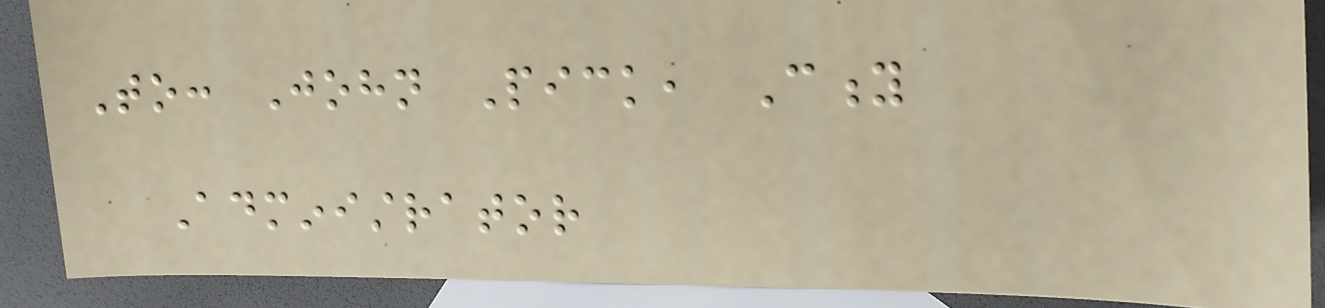To: John Pick, City
Administrator
